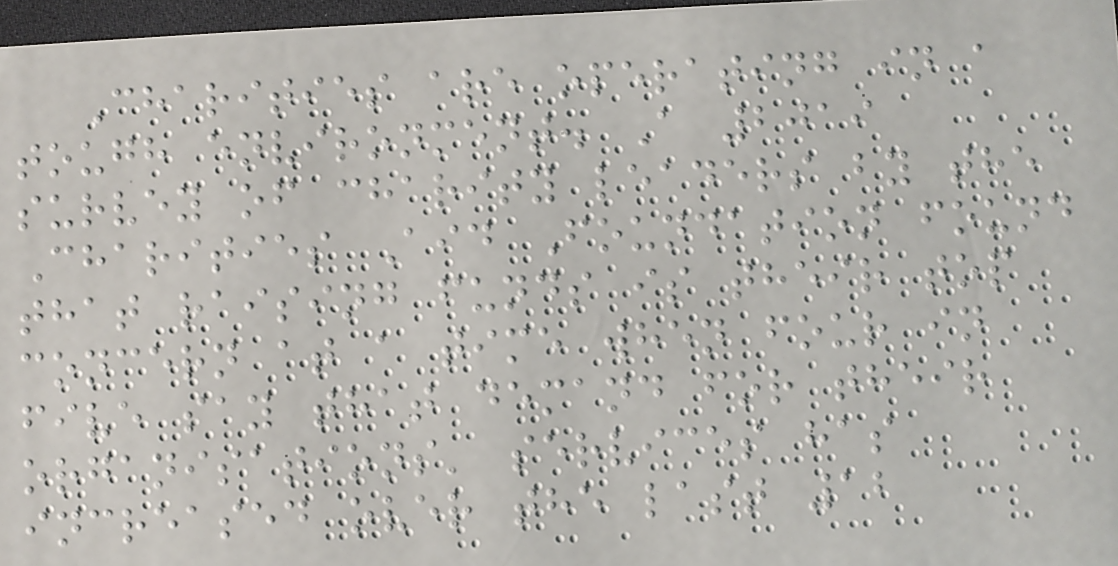Charities are operating in a
tough environment. A 2019
survey of charity leaders by the
Charities Aid Foundation found
that raising funds is their top
concern at a time when four in
five say that demand for their
organisations' services has
increased over the last 12
